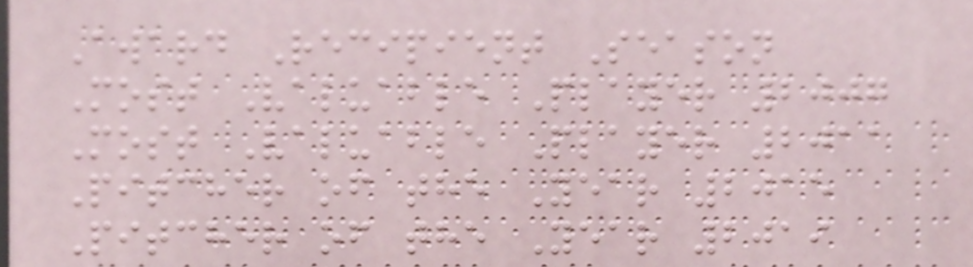Award Recipient Season
Most Valuable Player 2007
Most Valuable Player 2011
Pitcher of the Year 2015
Pitcher of the Year 2019
